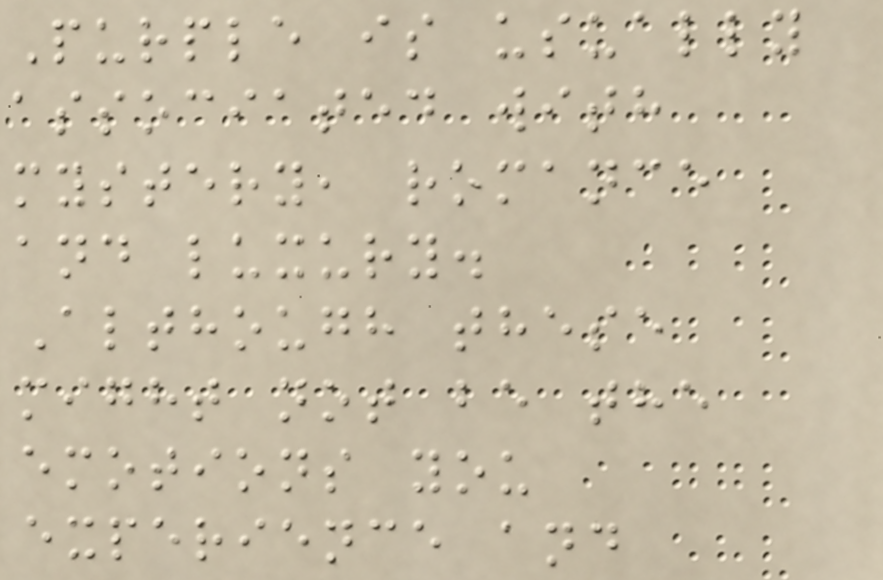Purple is usually
associated with
mystery, romance
and luxury.
Although these
might not be the
emotions you
experience and
